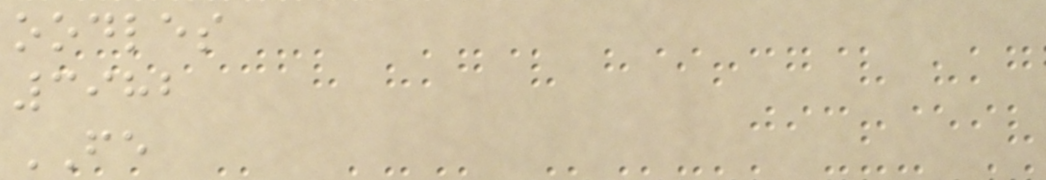oodles
3982
FE
